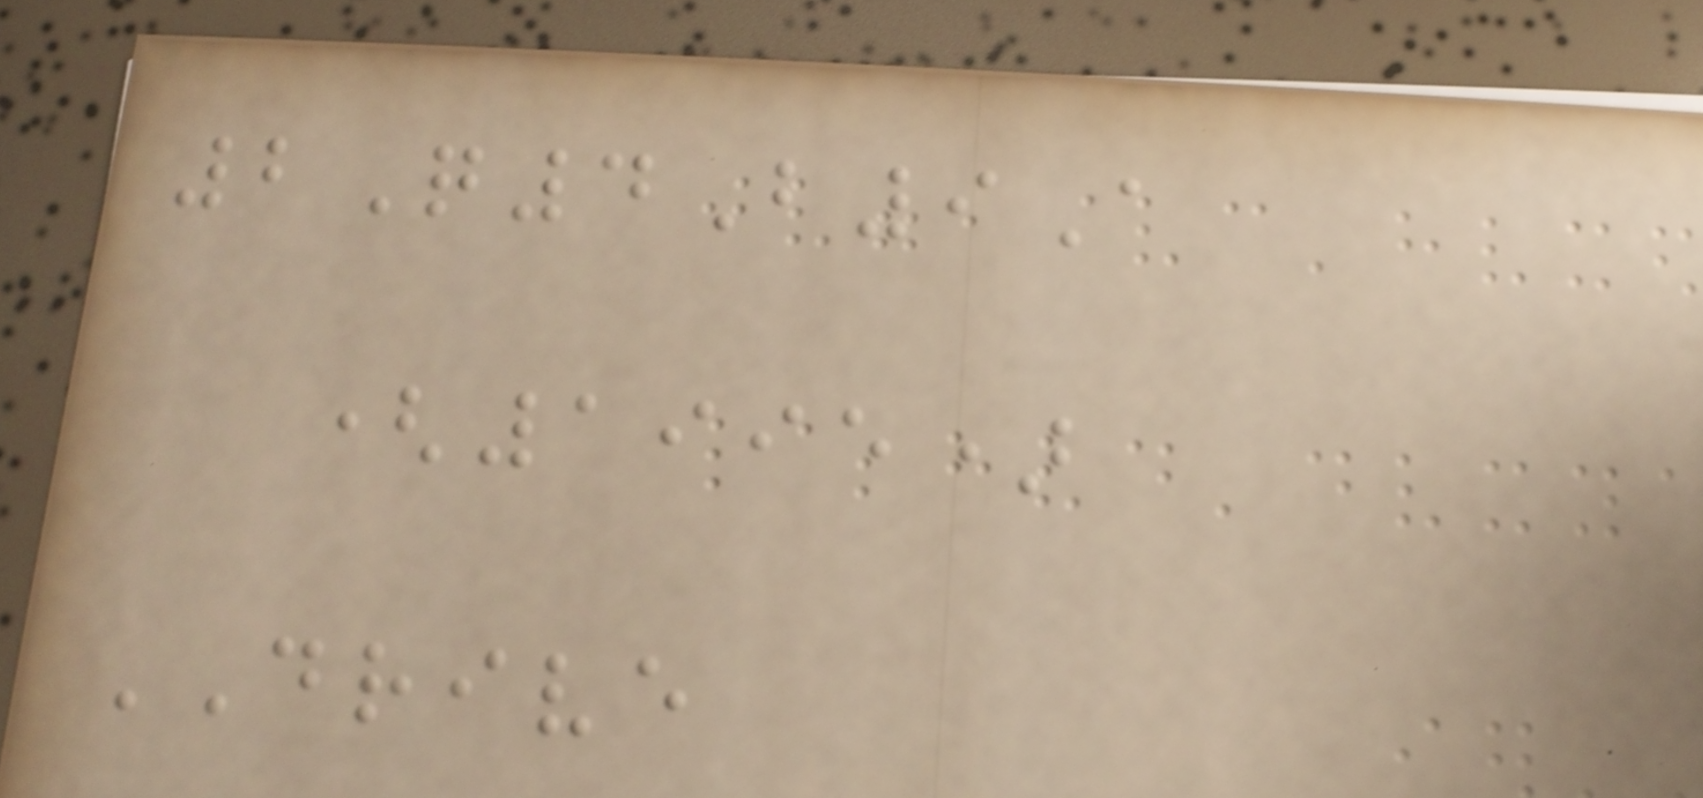2Q4B9A
(1995)
DRIVE
